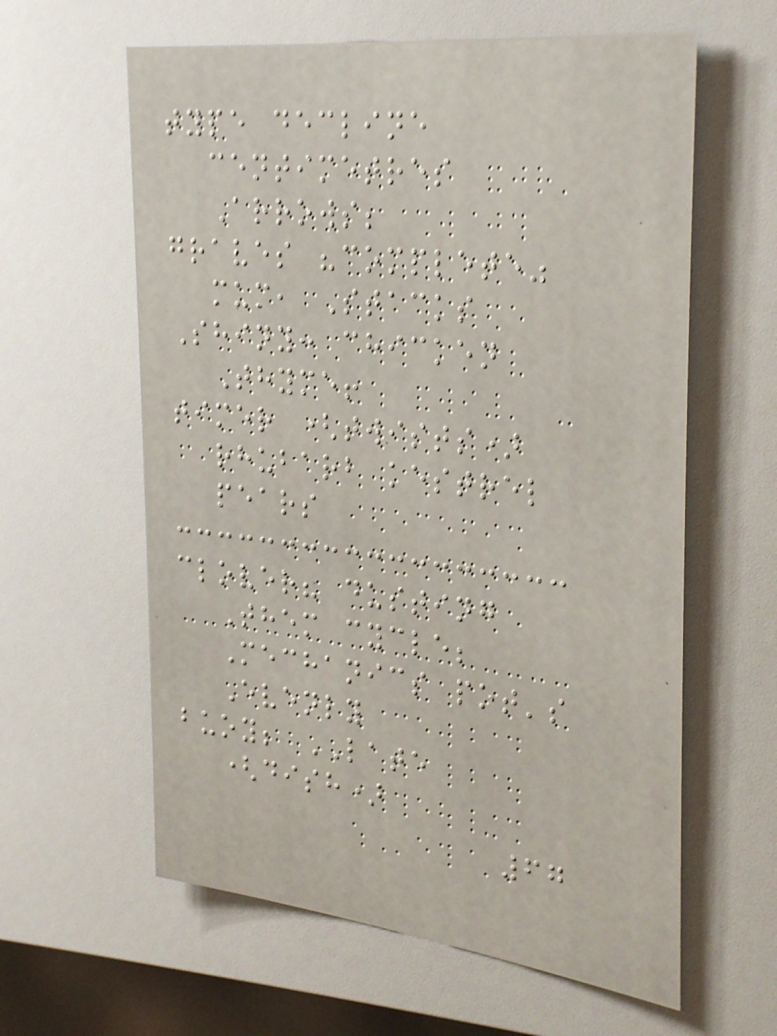type decline
centimetres
Arrows;
graves "complete"
mum, Stacks
Shiny: chicken
Thyme!
timer (twists)
rhubarb kestrel
pears
clover? dusting
Them cycle;
Mechanics pot's
Evenly
buoy; LATE
(dish)
67
